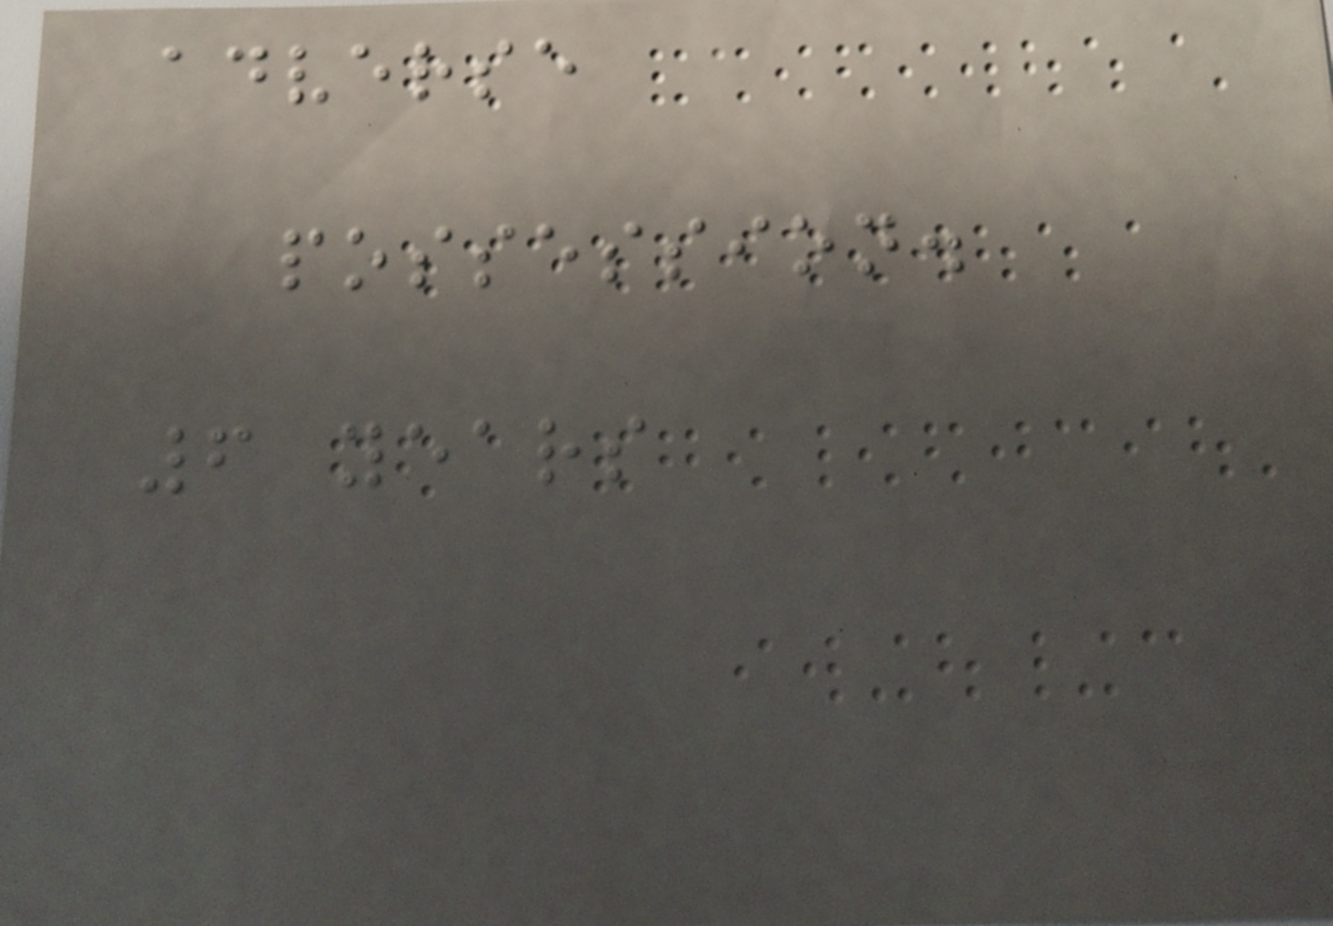adverse
possession.
6 years
